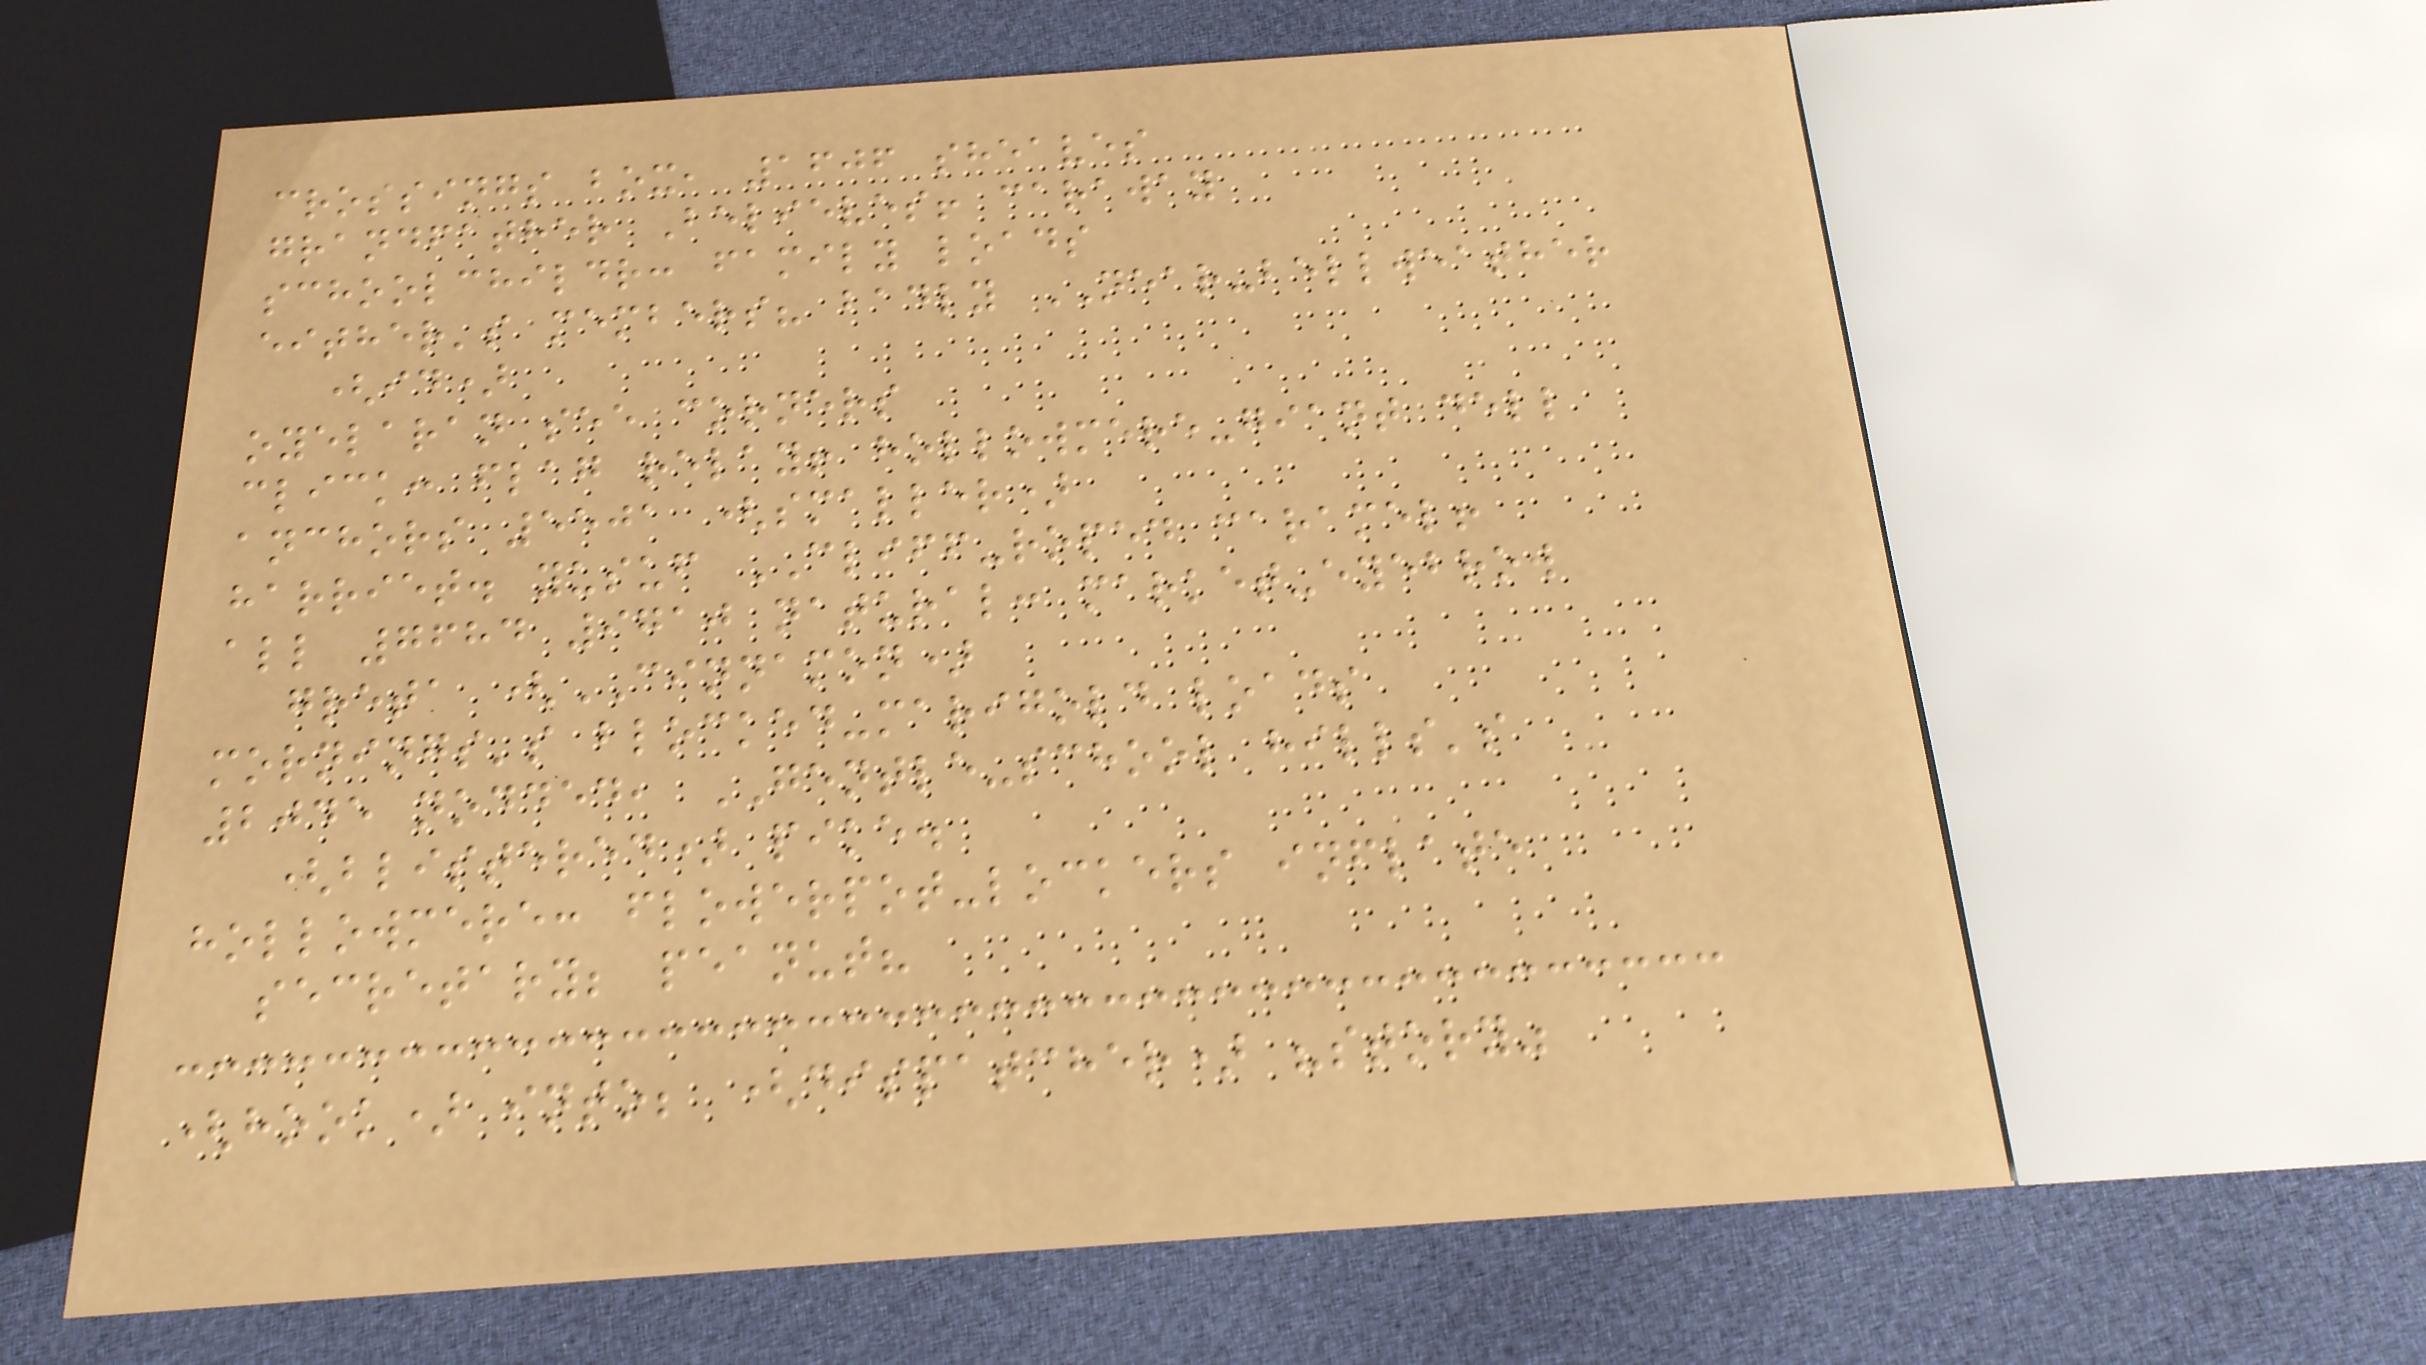crossings box, 1606 sheaves
grandfather Believes! caraway
schoolchildr: family loads
either's members? badly NEAR-bellweather
(id)
oyelaran see corners
click: flag relay! hollowmere-giant dell
anchors 5501 (smaller)
harriet. yusuf CLIFF-roped caramel!
all 7684 9710 natural: market-eyebrow
greta (CINNAMON)
mornings's blocked-marigold loads
2045 nodded, GENTLE-school hills's
(blistered) pike.
hollowmere: flowerpot-lockers inflate
secretary; peanut?
(hook) into; (dispatcher) "story"
